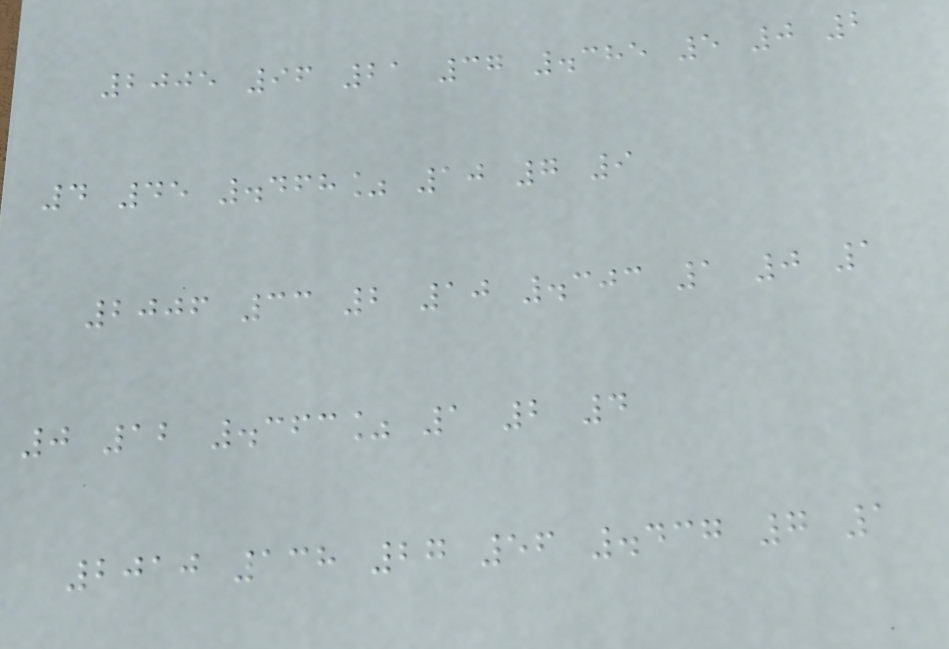2005 96 21 37 .385 5 0 2
4 45 .468% 10 7 9
2006 33 2 10 .303 1 0 1
0 12 .363% 1 2 4
2010 138 27 56 .437 7 1
